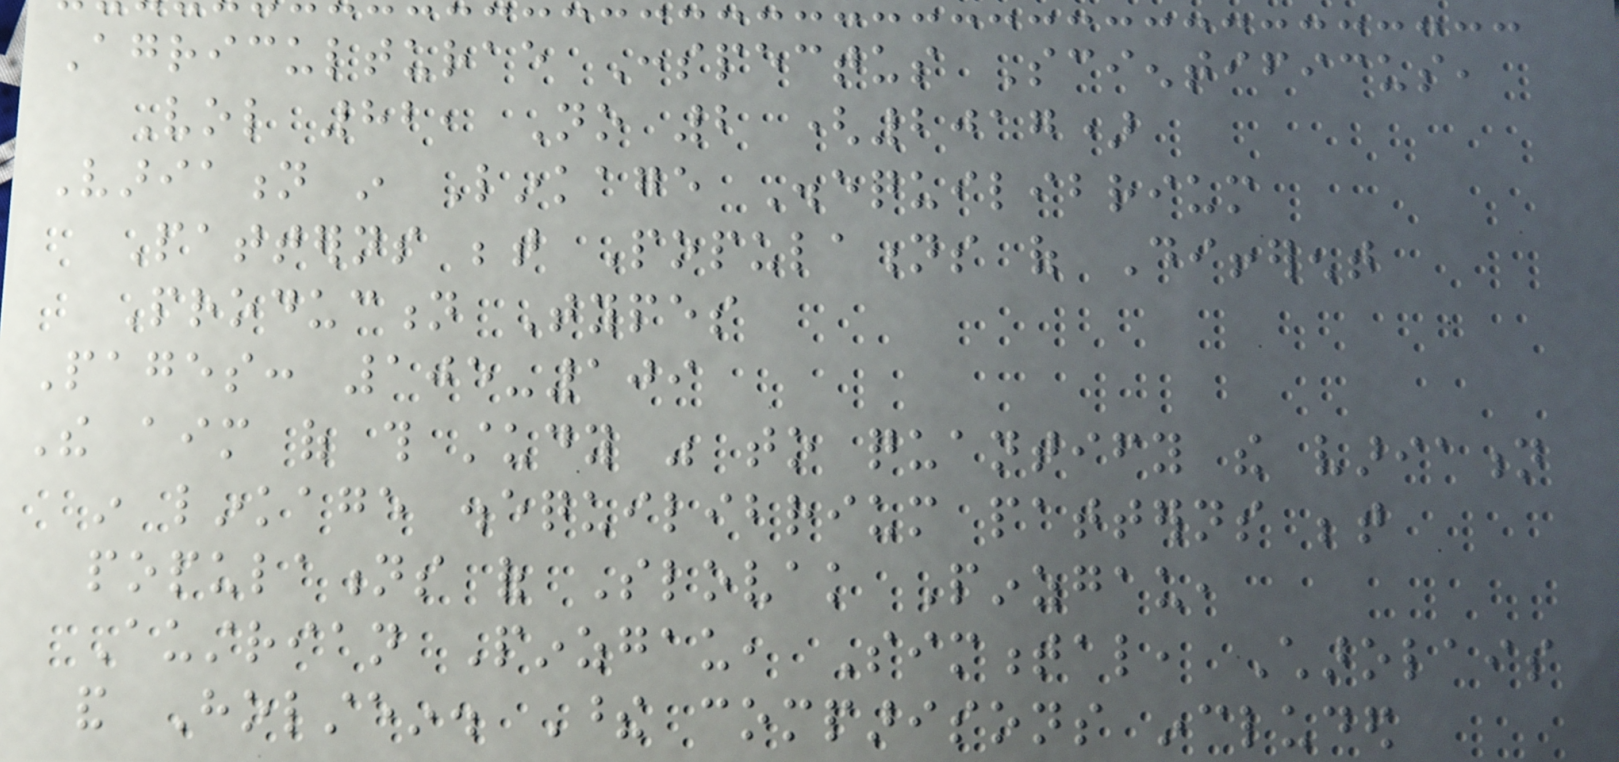Agriculturae Conspectus Scientificus,
Vol 82, No 2 (2017)
Variation in Linkage Disequilibrium
Patterns between Populations of Different
Production Types
Pages: 105-109
The aim of this study was to quantify the variation
in linkage disequilibrium patterns between
populations of Slovak Pinzgau,
Austrian Pinzgau, Simmental, Charolais
and Holstein. These comparisons included
